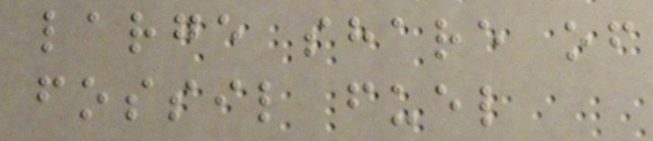large share of
fossil fuel
